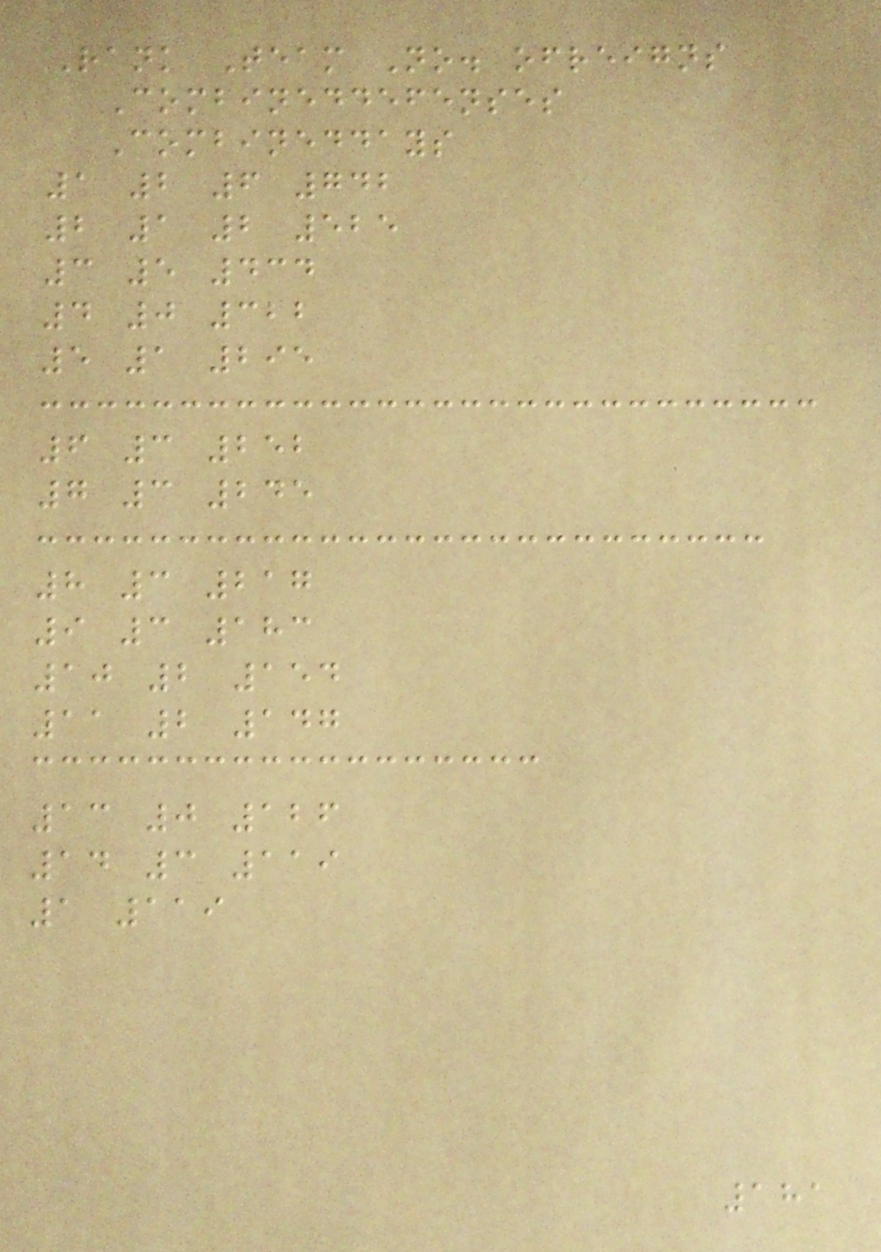Rank Team No. ofreigns
Combineddefenses
Combineddays
1 2 6 742
2 1 2 525
3 5 434
4 0 322
5 1 295
6 3 252
7 3 245
8 3 217
9 3 183
10 2 154
11 2 147
13 0 126
14 3 119
1 119
181
